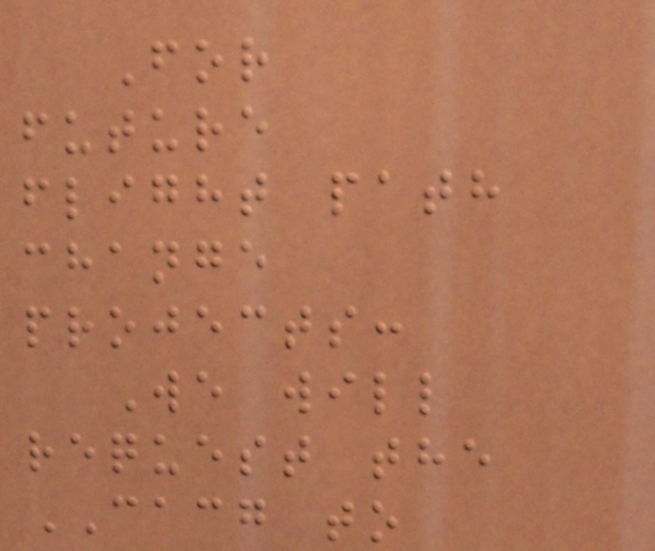For
future
flight path
change
projects:
We will
request the
CACG to
